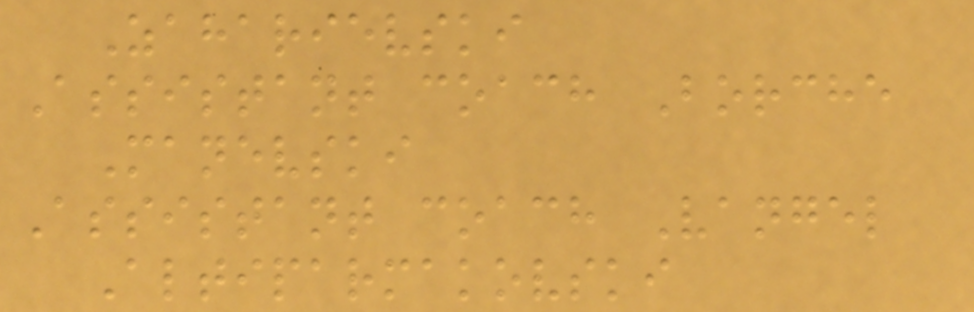Zaharievski
Assistant coach Borche
Manevski
Assistant coach Vangel
Altiparmakovski
